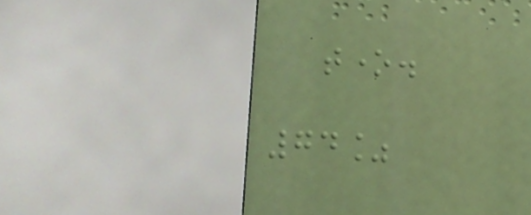tone.
74%
